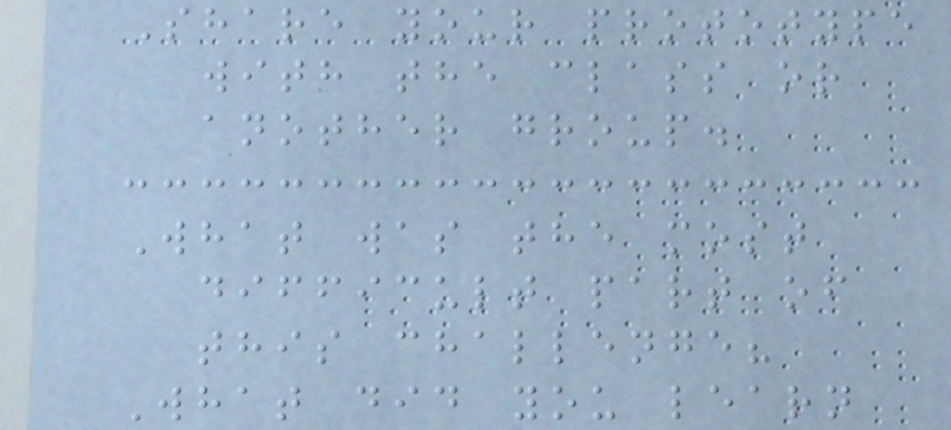Share your prototype
with the class or
another group.
What was the most
difficult part of
this challenge?
What did you learn
